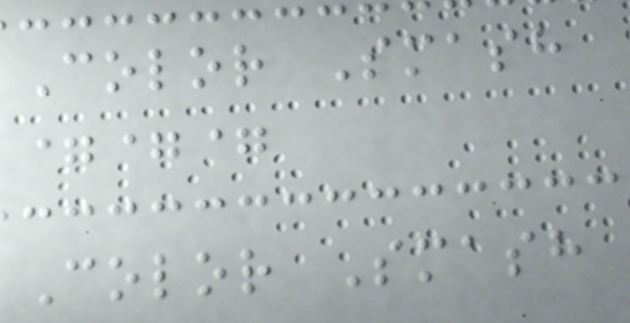Color Smash
===
Color Smash
